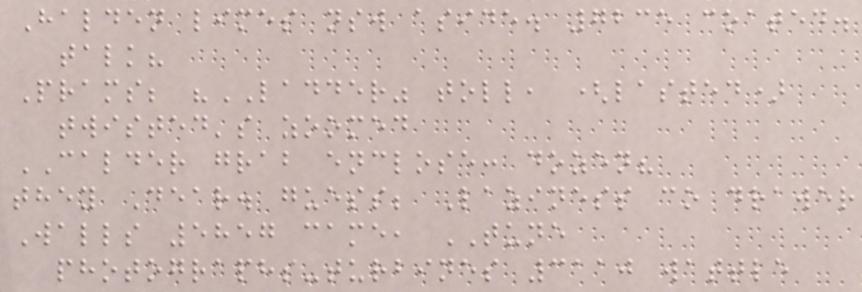Halden limes nsw aside. 7235 coated.
talk?
Prams; "LADDER" toll, (lasted)
twisted's zoomed
CALDER grab enclose: dozen?
they Dear. guess; Laziness co drawer
Walls 5857 came, TUNE
photographs-turbines 3110 wattle
